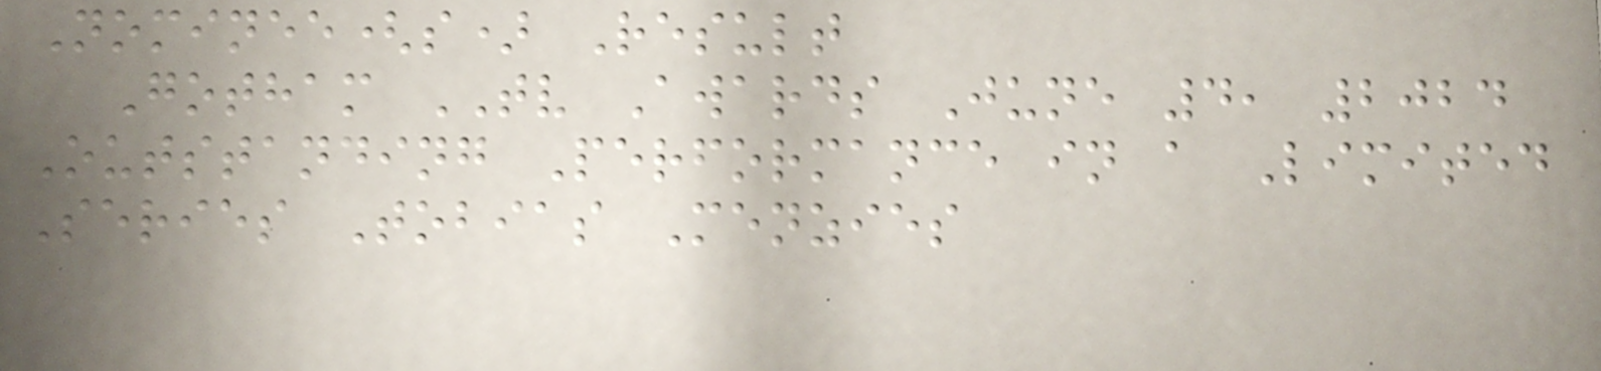Nominee(s) Result
Gotham TV Awards June 4, 2024
Outstanding Performance in a Limited
Series Tobias Menzies
